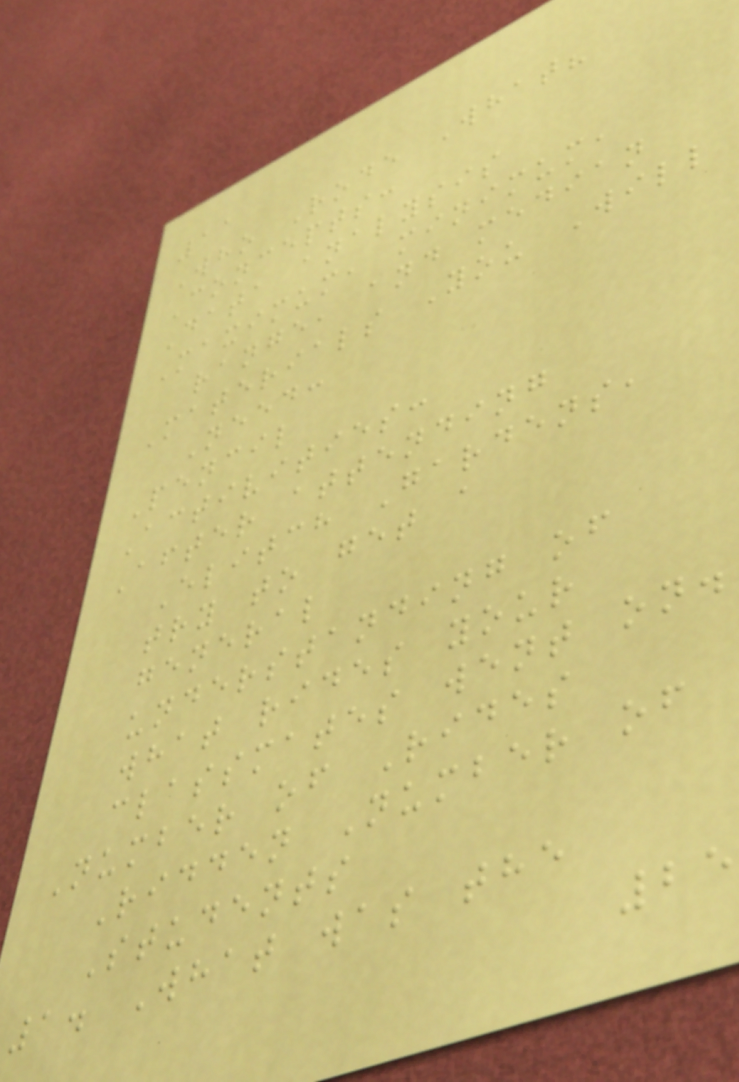11
Who Rode What?
Concepts:
Data analysis
Maximum, minimum,
range, and median
Materials You Will
Need:
Pencil
Activities:
After attending
Elitch Gardens,
try to get a
general
understanding of
what rides your
classmates went on.
Number of Rides
Ridden Number of
Students
1. What was the
25
